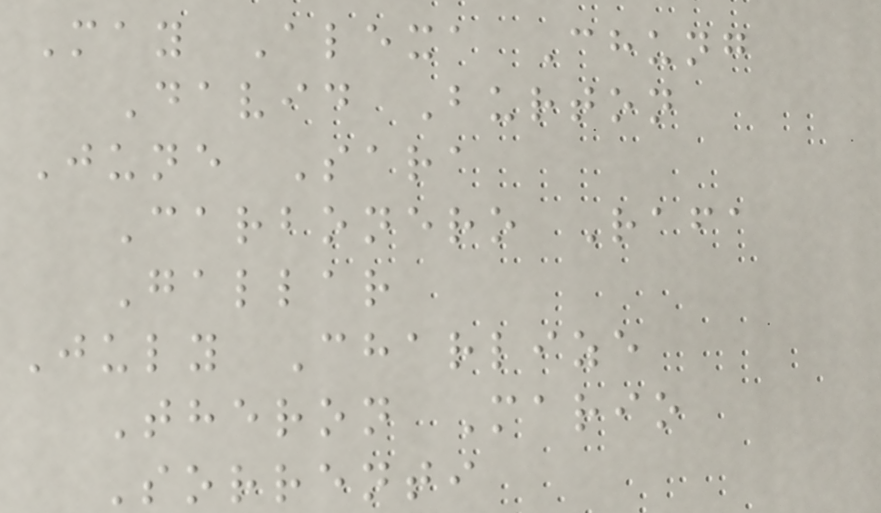May Alexa Chung
David Burton
June Sara
Carbonero Rafa
Gallar
July Charlize
Theron Mario
Sorrenti
